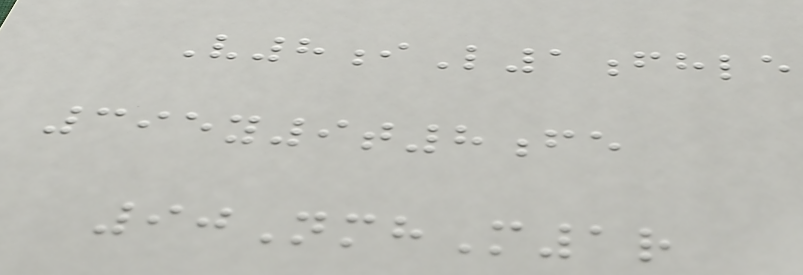V8iL1fhle
395y9t8fe
90NmhM1r
